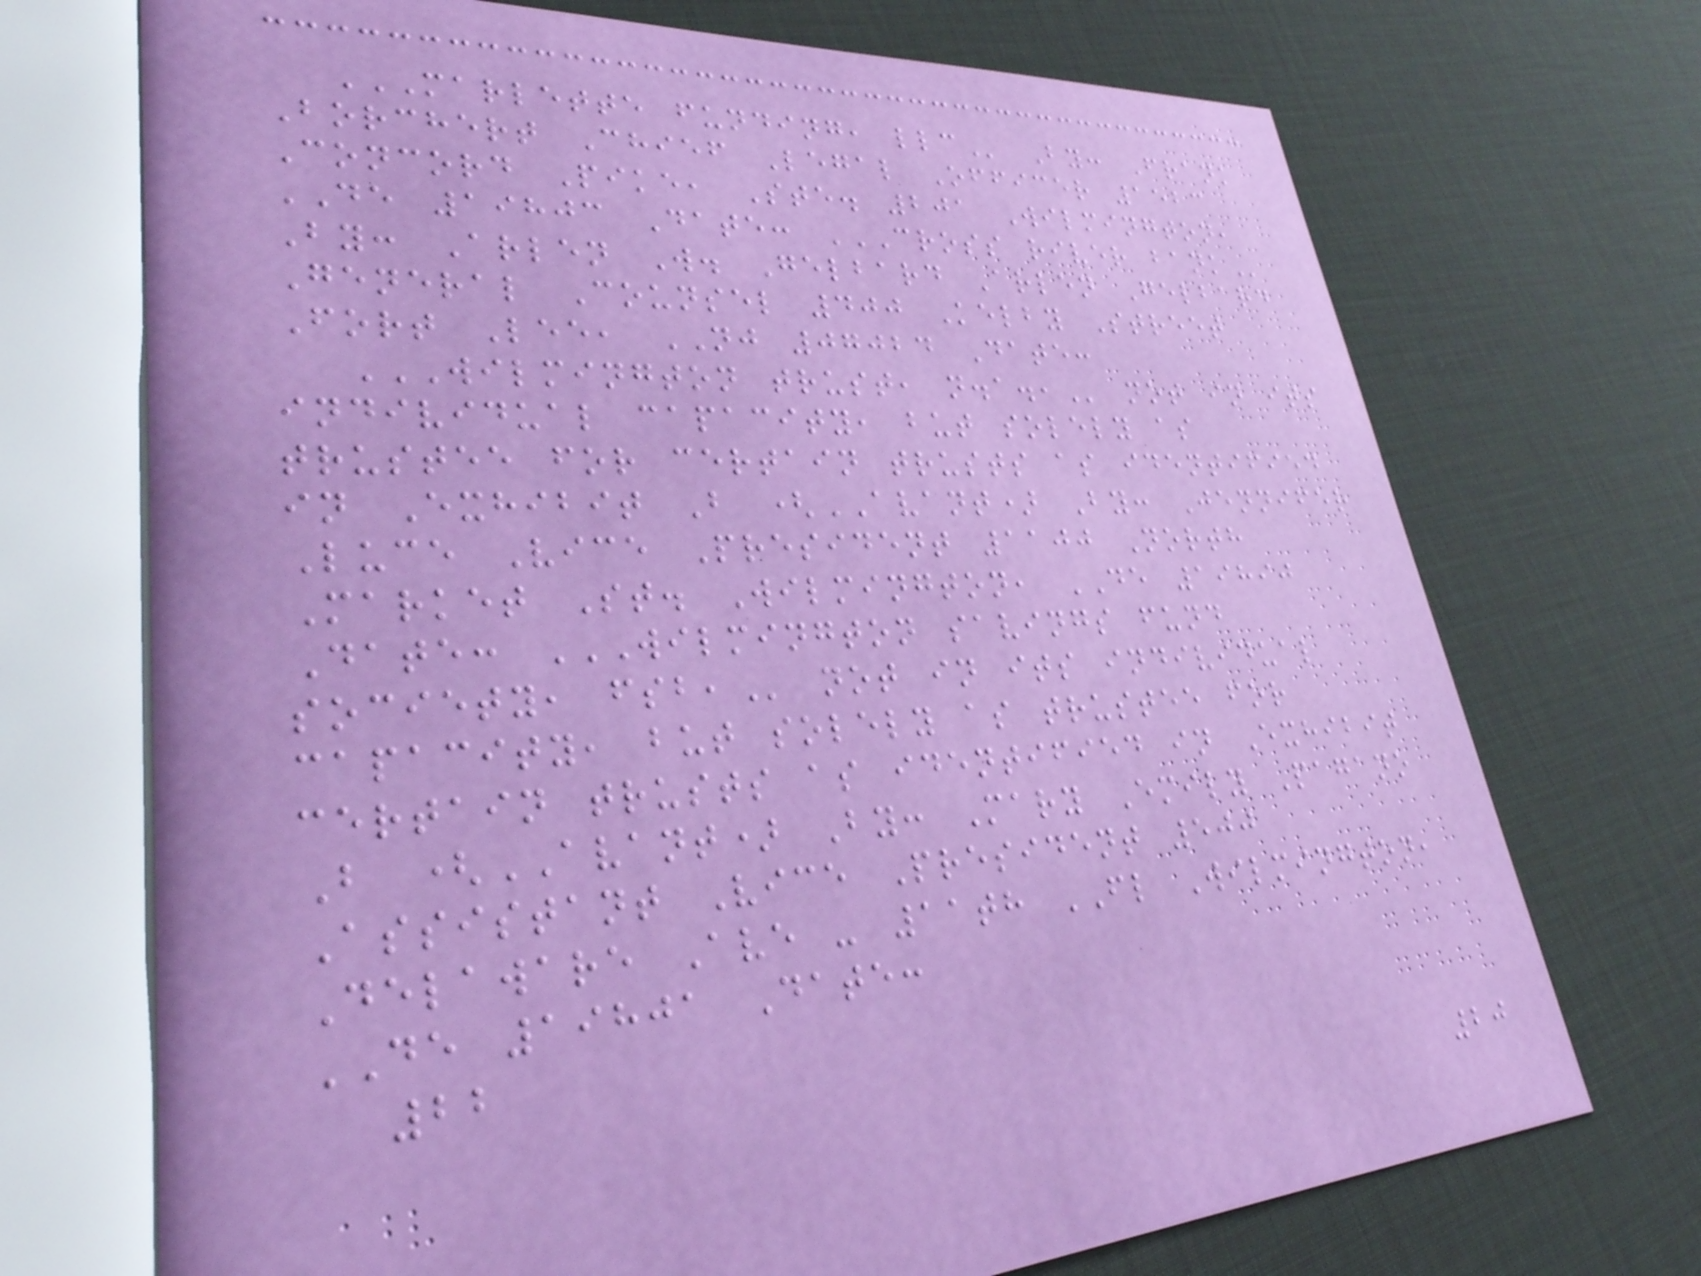MARLETTE FUNDING, LLC By: Frank
Borchert Chief Legal Officer 1523
Concord Pike, Ste. 201 Wilmington,
DE 19803 Date: CROSS RIVER BANK
By: Arlen W. Gelbard Arlen Gelbard
General Counsel 400 Kelby Street
Fort Lee, NJ 07024 Date:
WILMINGTON TRUST, N.A., not in its
individual capacity, but solely as
trustee for certain trusts as identified
in Exhibit B (AVANT) By: Jennifer
Luce Vice President 1100 North
Market St. Wilmington, DE 19890
Date: WILMINGTON SAVINGS FUND
SOCIETY, FSB, not in its individual
capacity, but solely as trustee for
certain trusts as identified in Exhibit
B (AVANT) By: Mary Emily Pagano
Assistant Vice President 500
Delaware Ave - 11th FL Wilmington,
DE 19801 Date:
22
20
